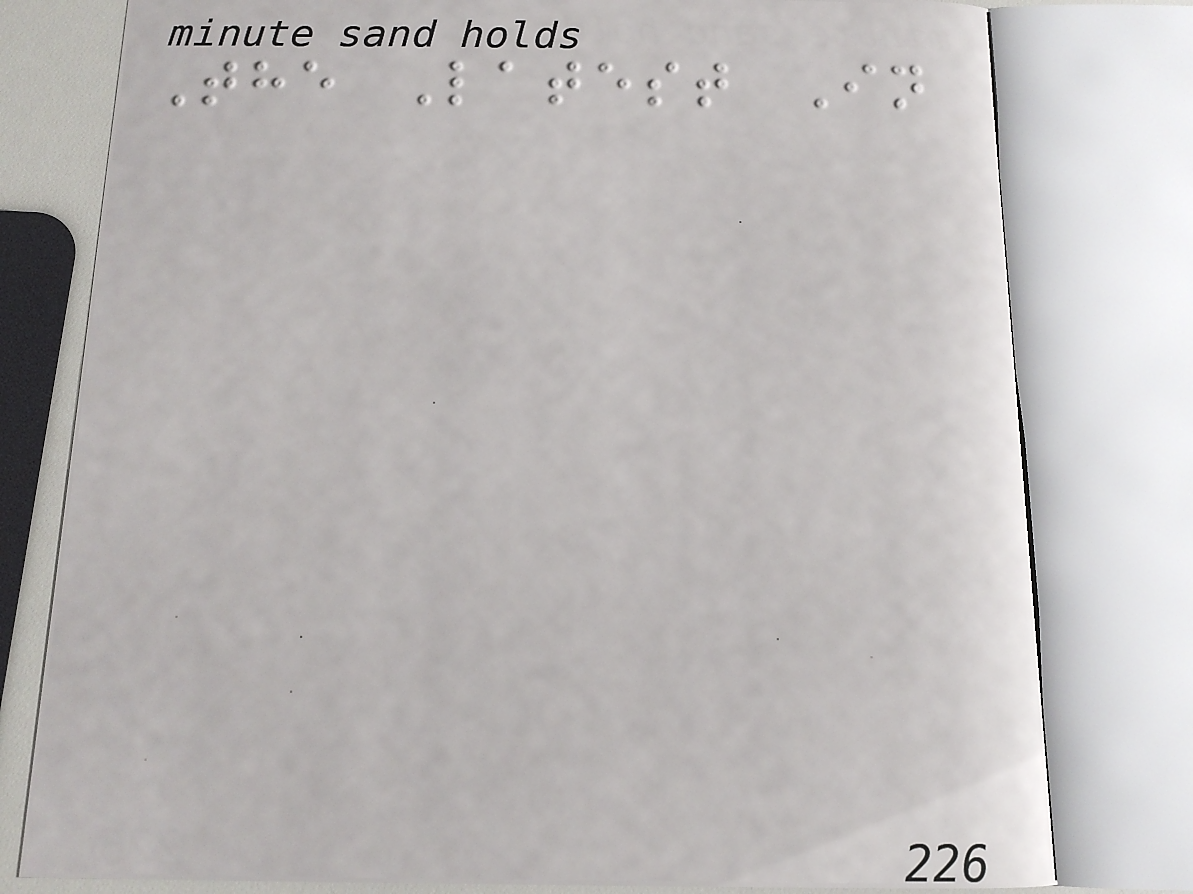The Latest In
